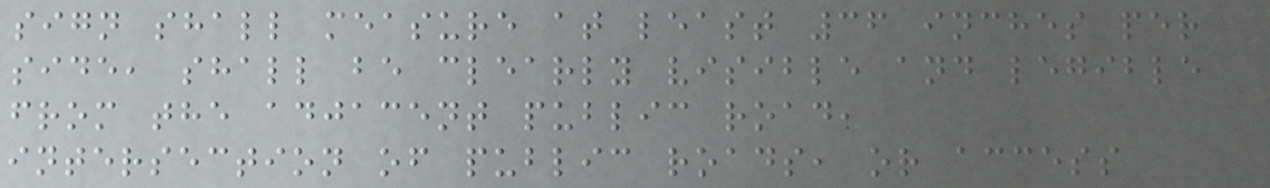sign shall measure at least 36 inches per
side, shall be clearly visible and legible
from the adjacent public road,
intersection of public roads, or access
